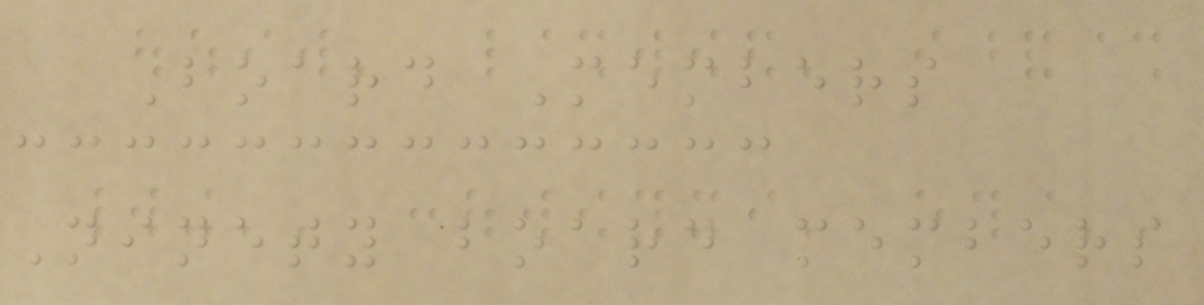Board Members
Ninety board members
